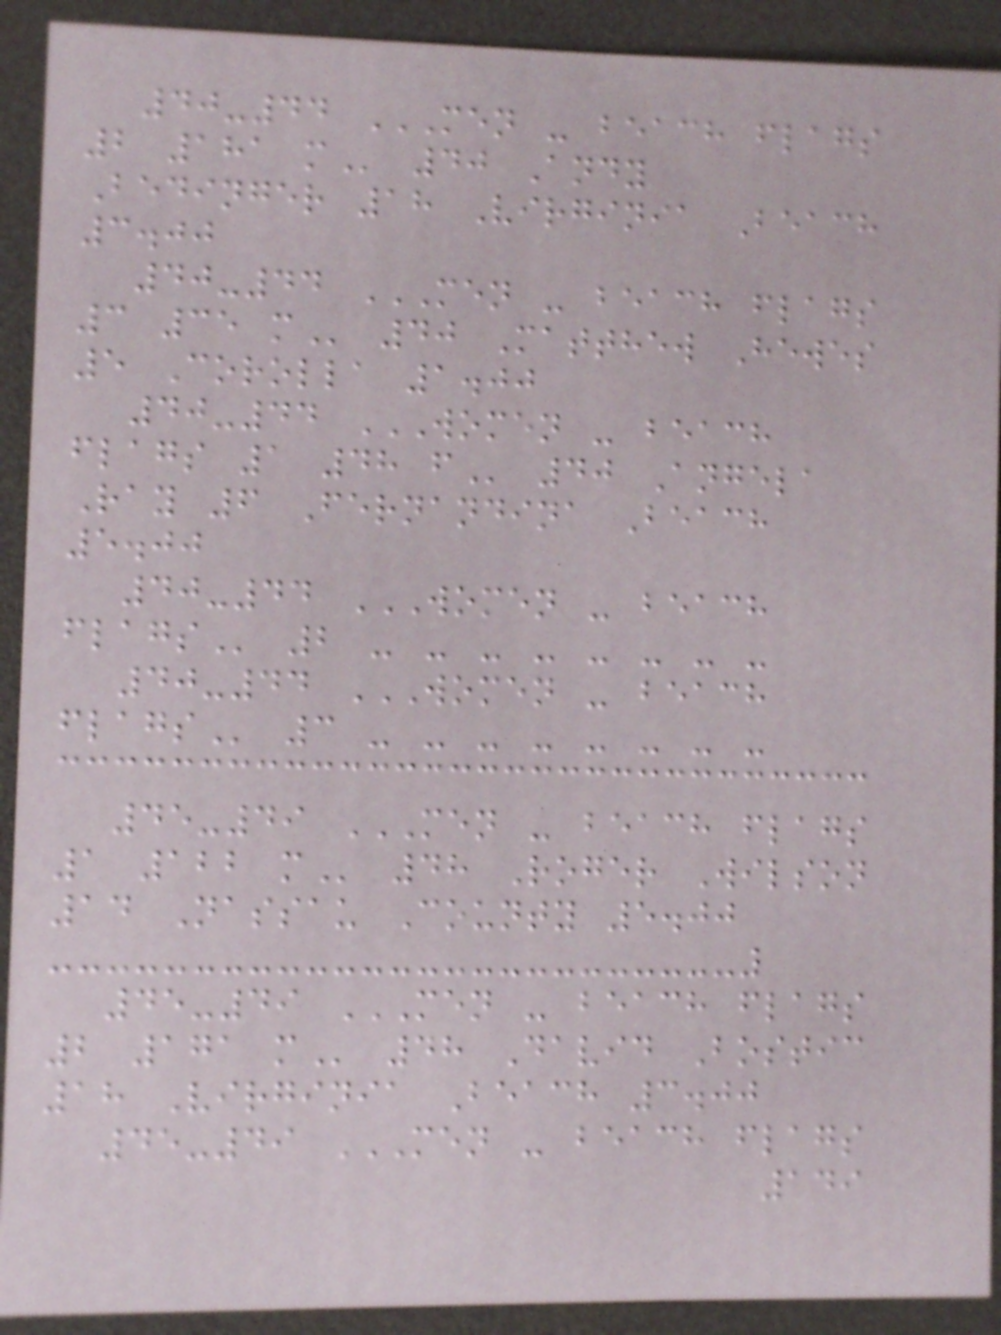40-44 MEN - BEACH FLAGS
2 181 M 40 Andy
Bedinger 18 Virginia Beach
3.00
40-44 MEN - BEACH FLAGS
3 35 M 40 Matthew Hewes
5 Corolla 1.00
40-44 WOMEN - BEACH
FLAGS 1 48 F 40 Angela
Ray 6 Fernandina Beach
5.00
40-44 WOMEN - BEACH
FLAGS 2 - - - - - - - -
40-44 WOMEN - BEACH
FLAGS 3 - - - - - - - -
45-49 MEN - BEACH FLAGS
1 122 M 48 Roger Wilson
14 Nassau County 5.00
45-49 MEN - BEACH FLAGS
2 171 M 48 David Bostic
18 Virginia Beach 3.00
45-49 MEN - BEACH FLAGS
149
